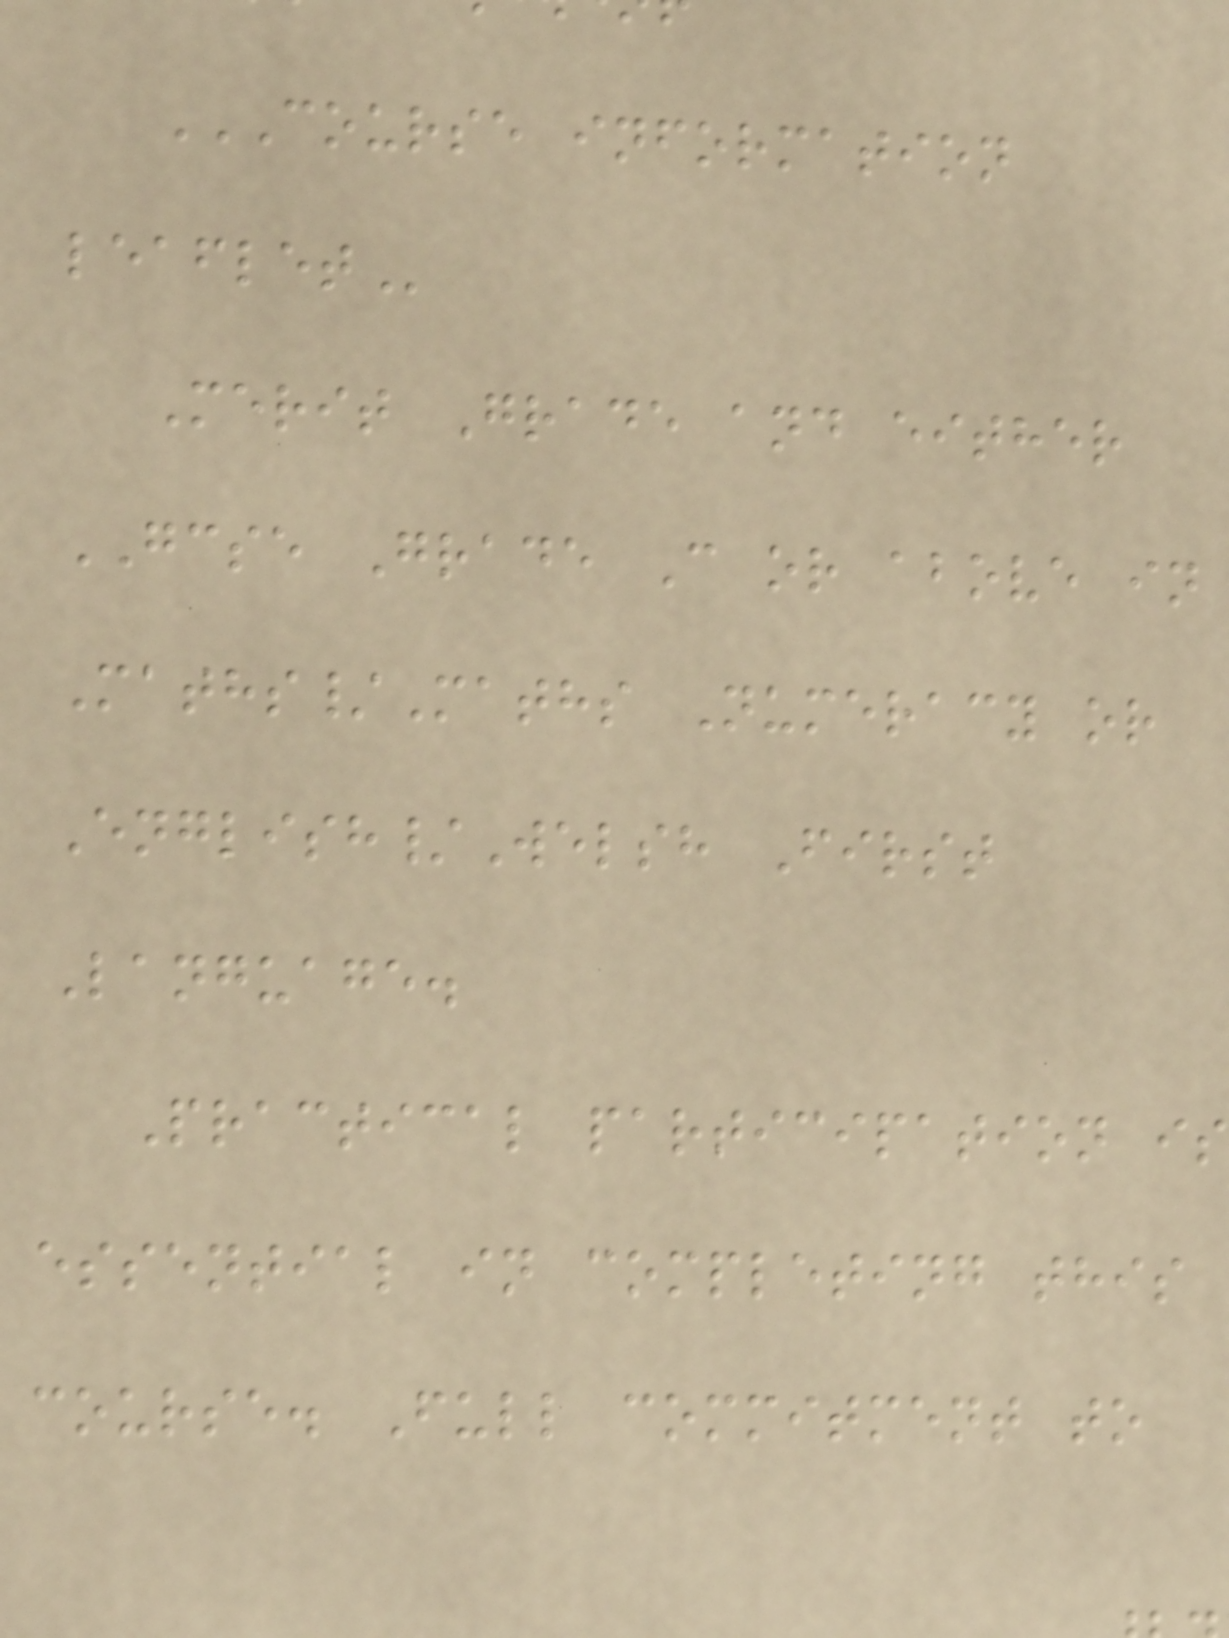COURSE INFORMATION
Merit Grade and either
GCSE Grade C or above in
Maths/Maths Numeracy or
English/Welsh First
Language.
Practical participation is
essential in completing this
course. Full commitment to
